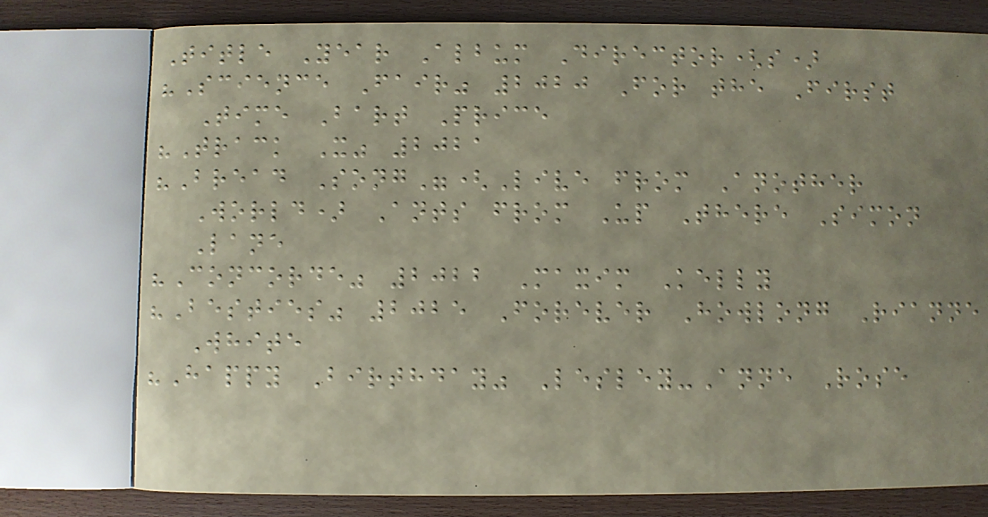Title Year Album Director(s)
"Science Fair" 2020 For the First
Time Bart Price
"Track X" 2021
"Bread Song"(Live from Another
World) Ants from Up There Simon
Lane
"Concorde" 2022 Maxim Kelly
"Besties" 2025 Forever Howlong Rianne
White
"Happy Birthday" Lesley-Anne Rose
